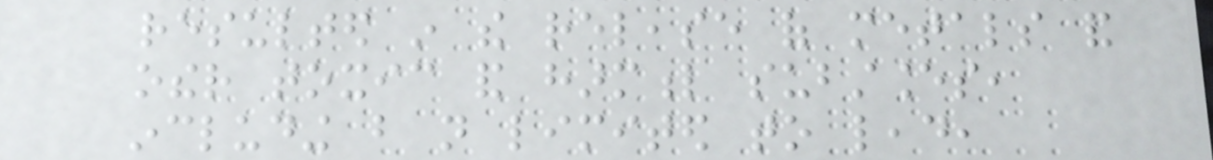resulted in the release of metals and
other toxic and harmful substances,
including but not limited to lead,
